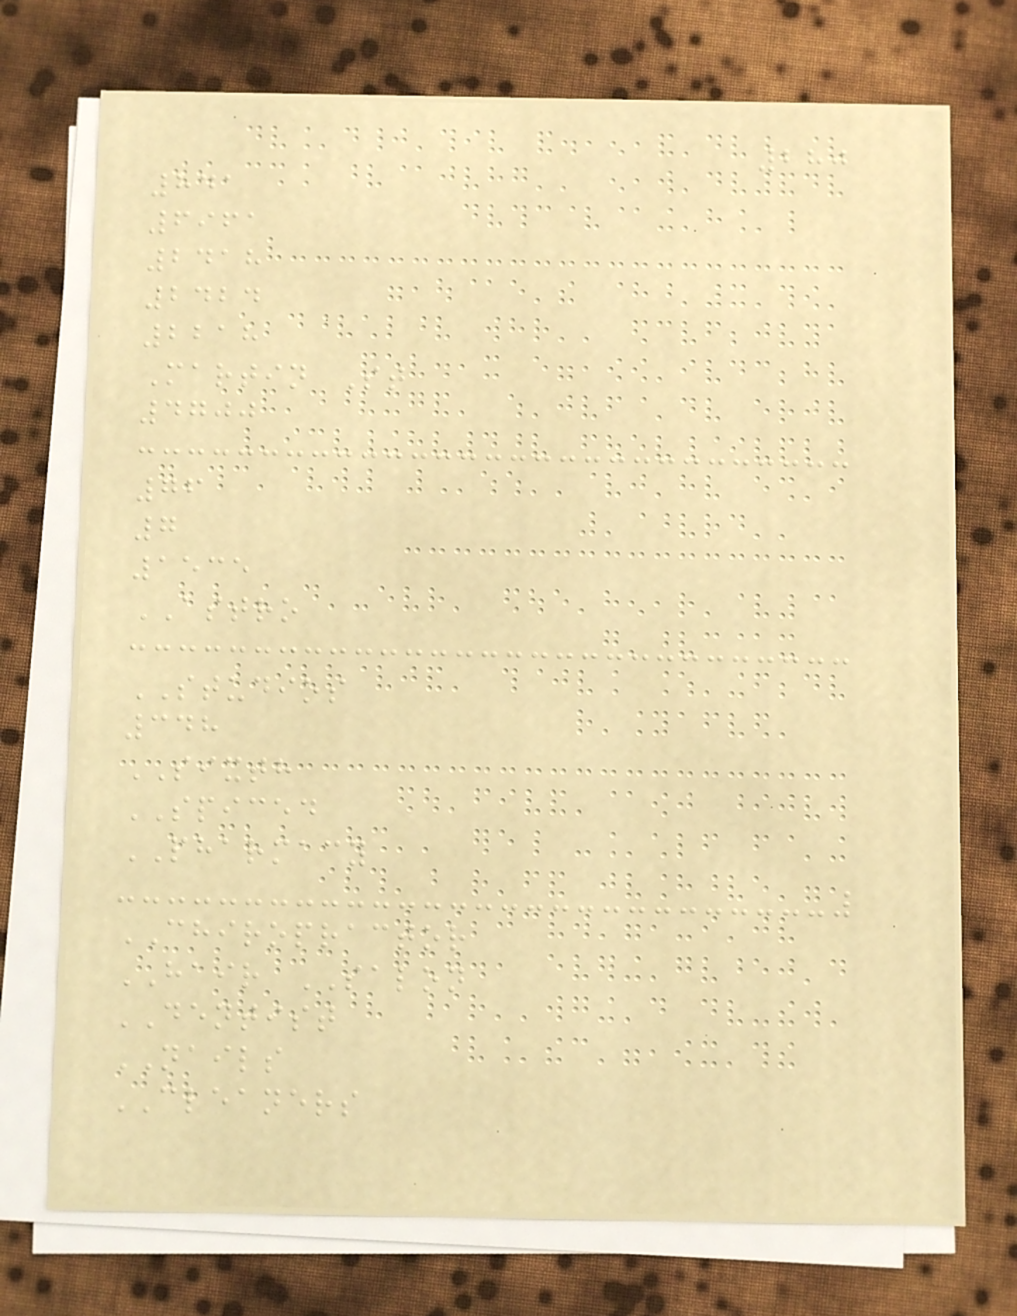280
841
6961
2418
2424
2218
Martin St
4700
76
7
1535
ASTRO
STUDIOS
348
SIXTH
SPICED
PHARMACY
CHIROPRACTOR
HAIR SALON
DENTIST
NAILS
CLEANERS
